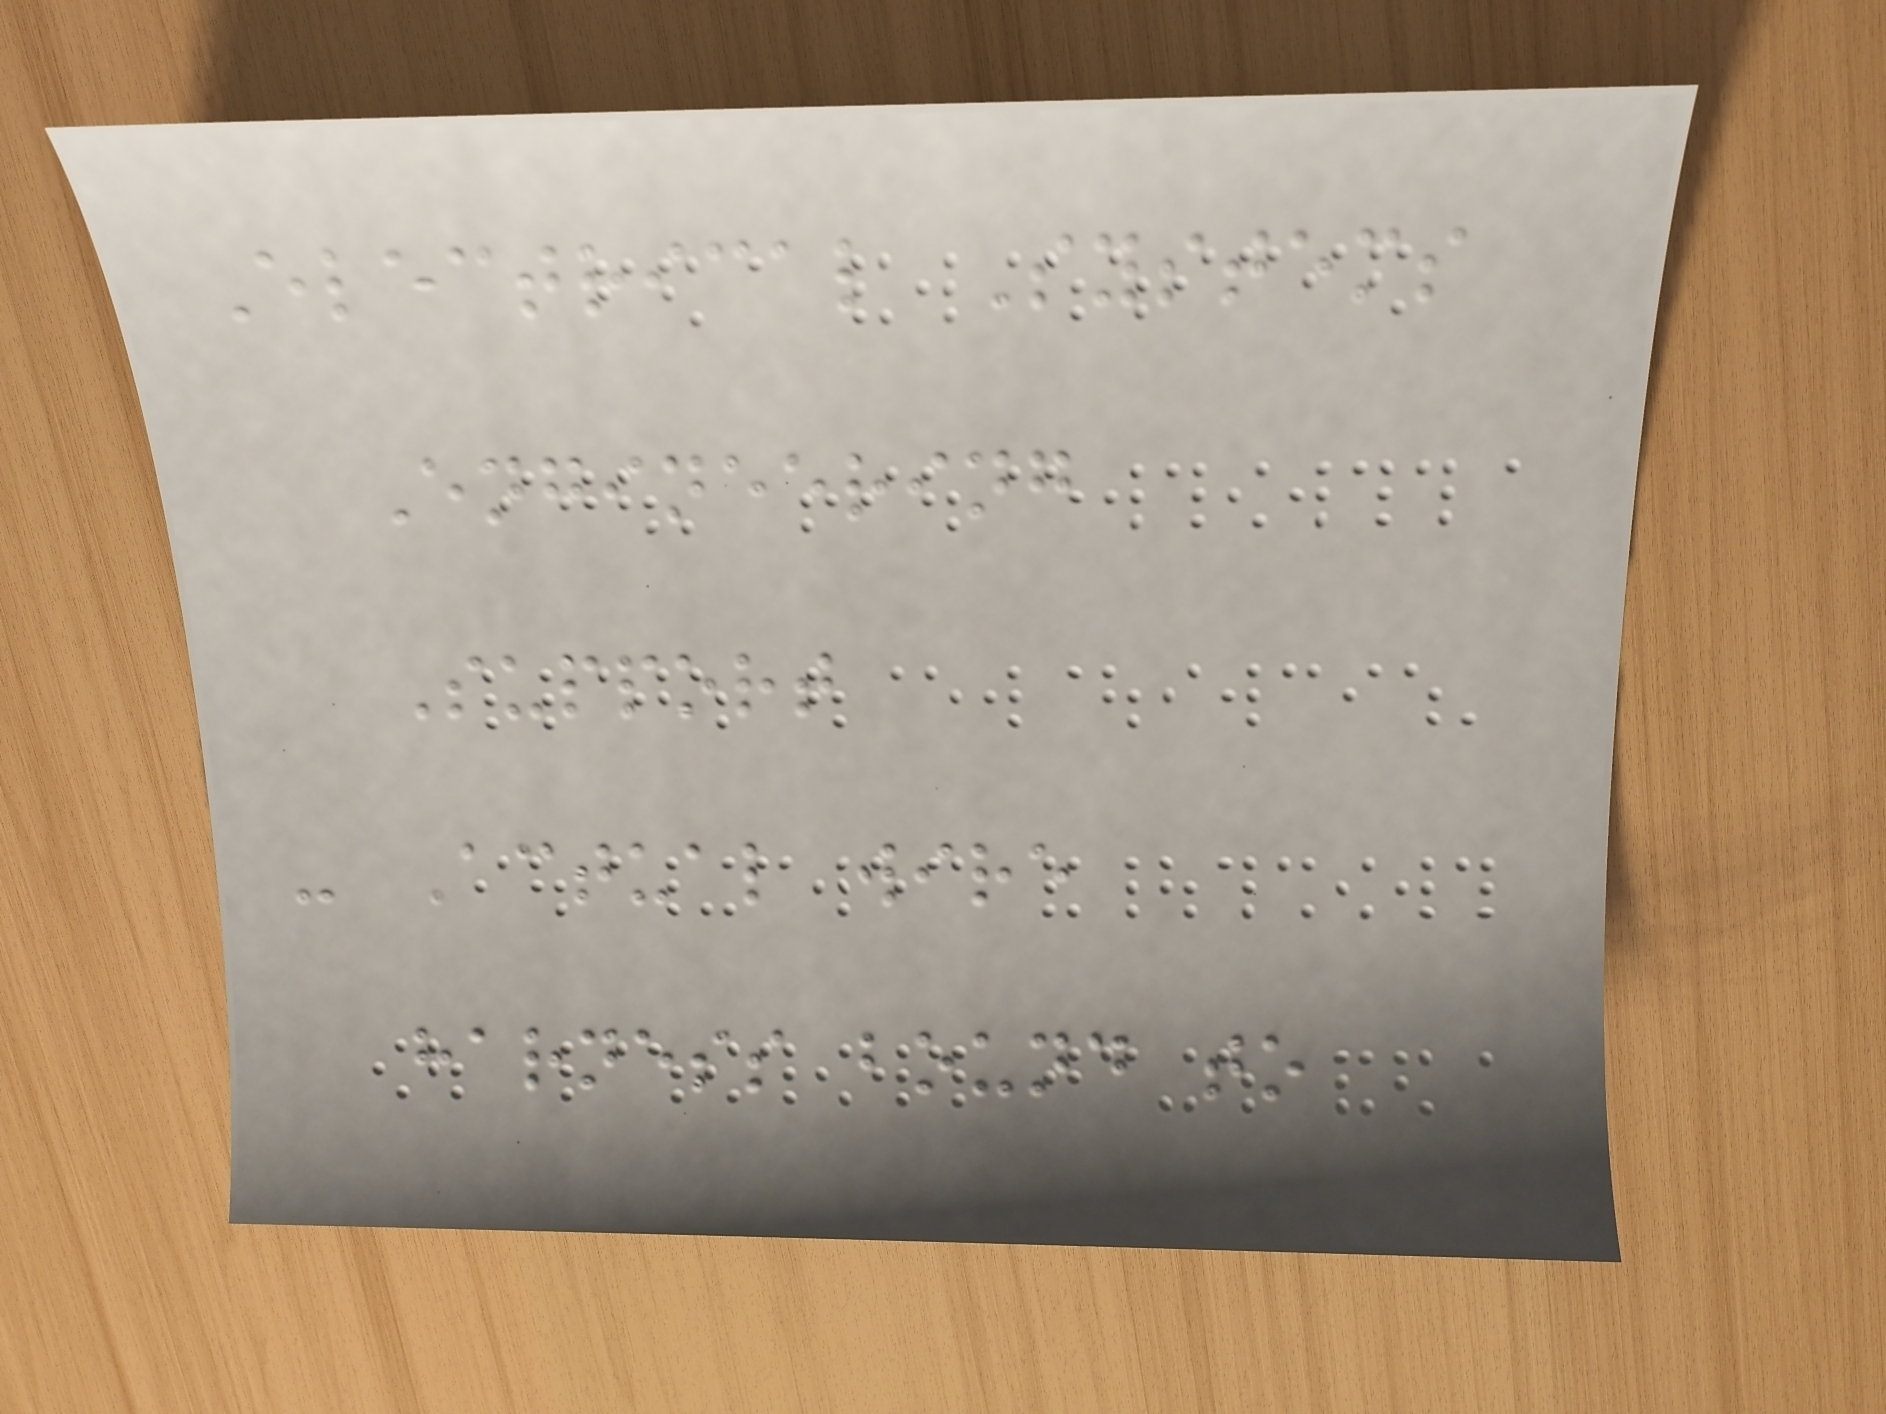Electrical Systems
Engineering
Support
- Actual wire
harness bound to
